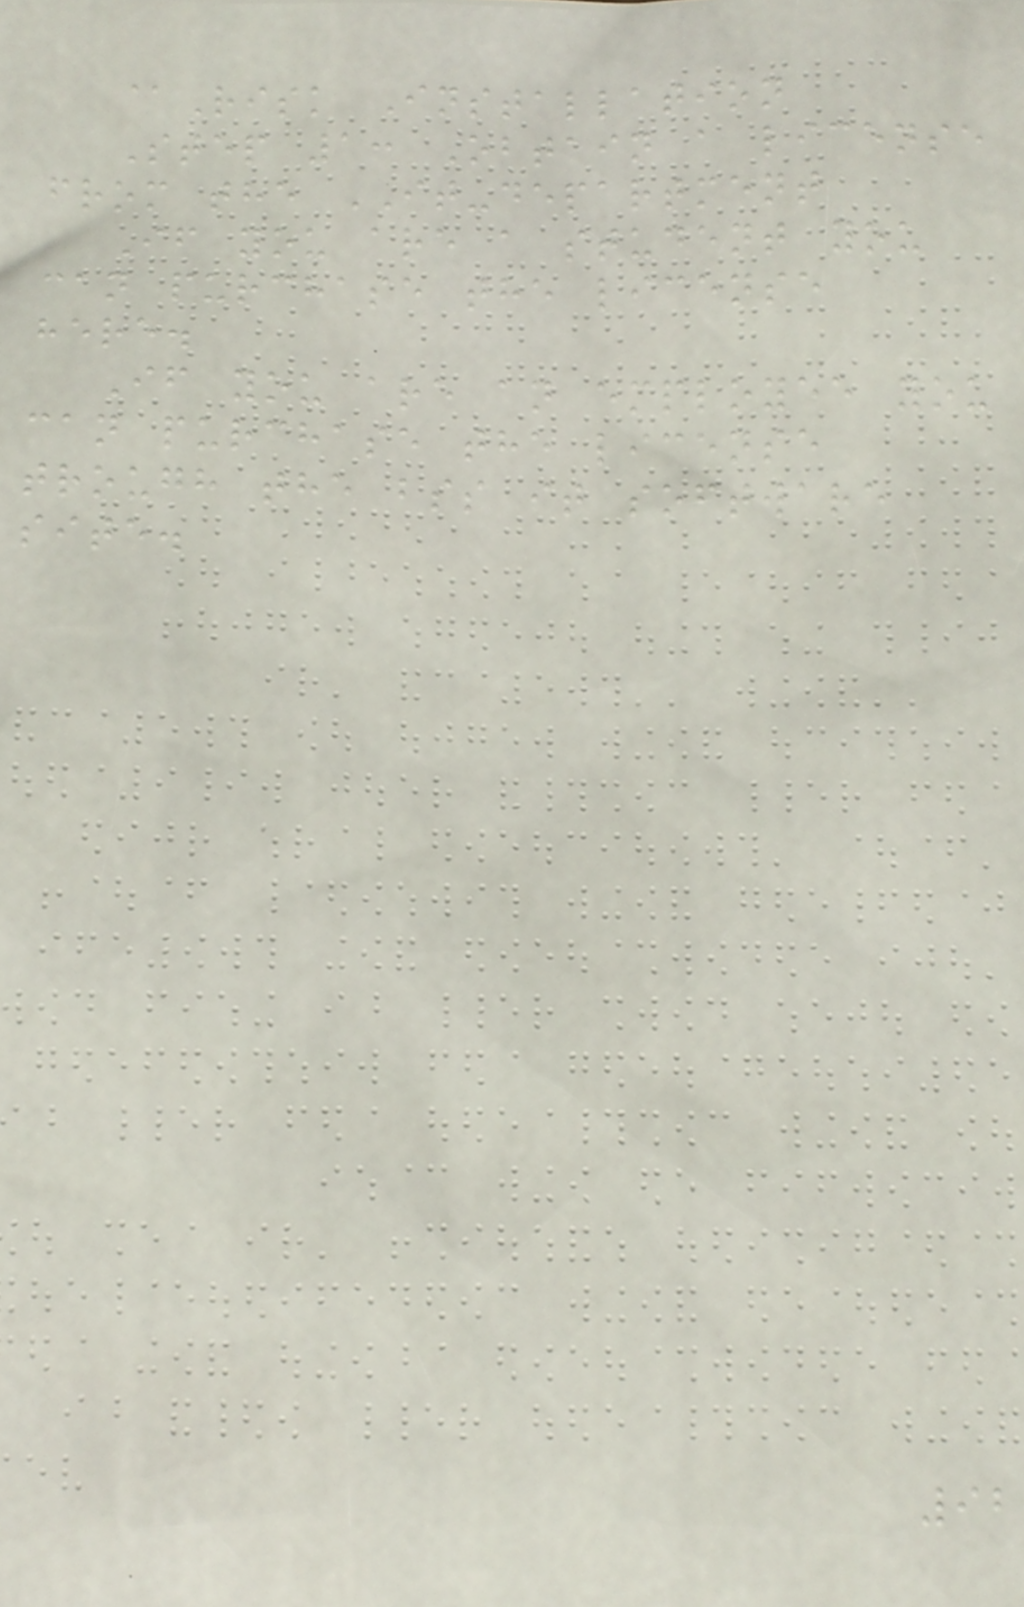@Risk Installation
Step 1: Obtain a license
from the IT-department
If you are a student you
can purchase the license
here.
If you are an employee you
can purchase the license
trough the bss it software
site.
92
